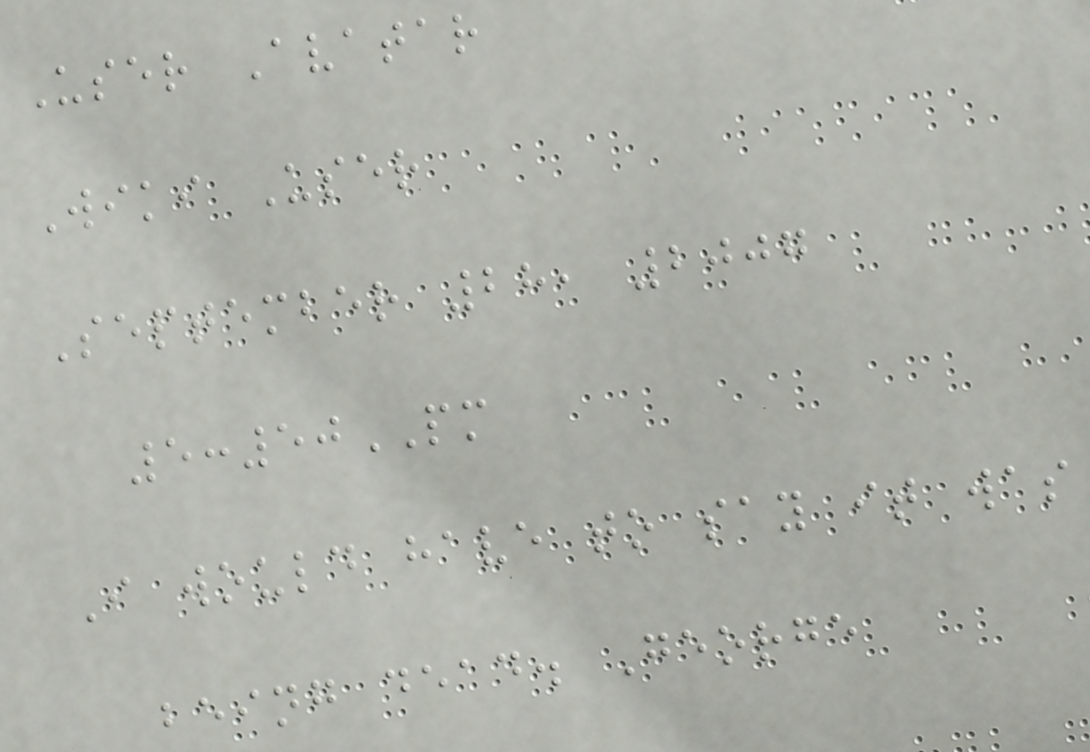User Avatar
Wiki User
September 28, 2007
5:50PM
I would have to say it was
being dead. George
